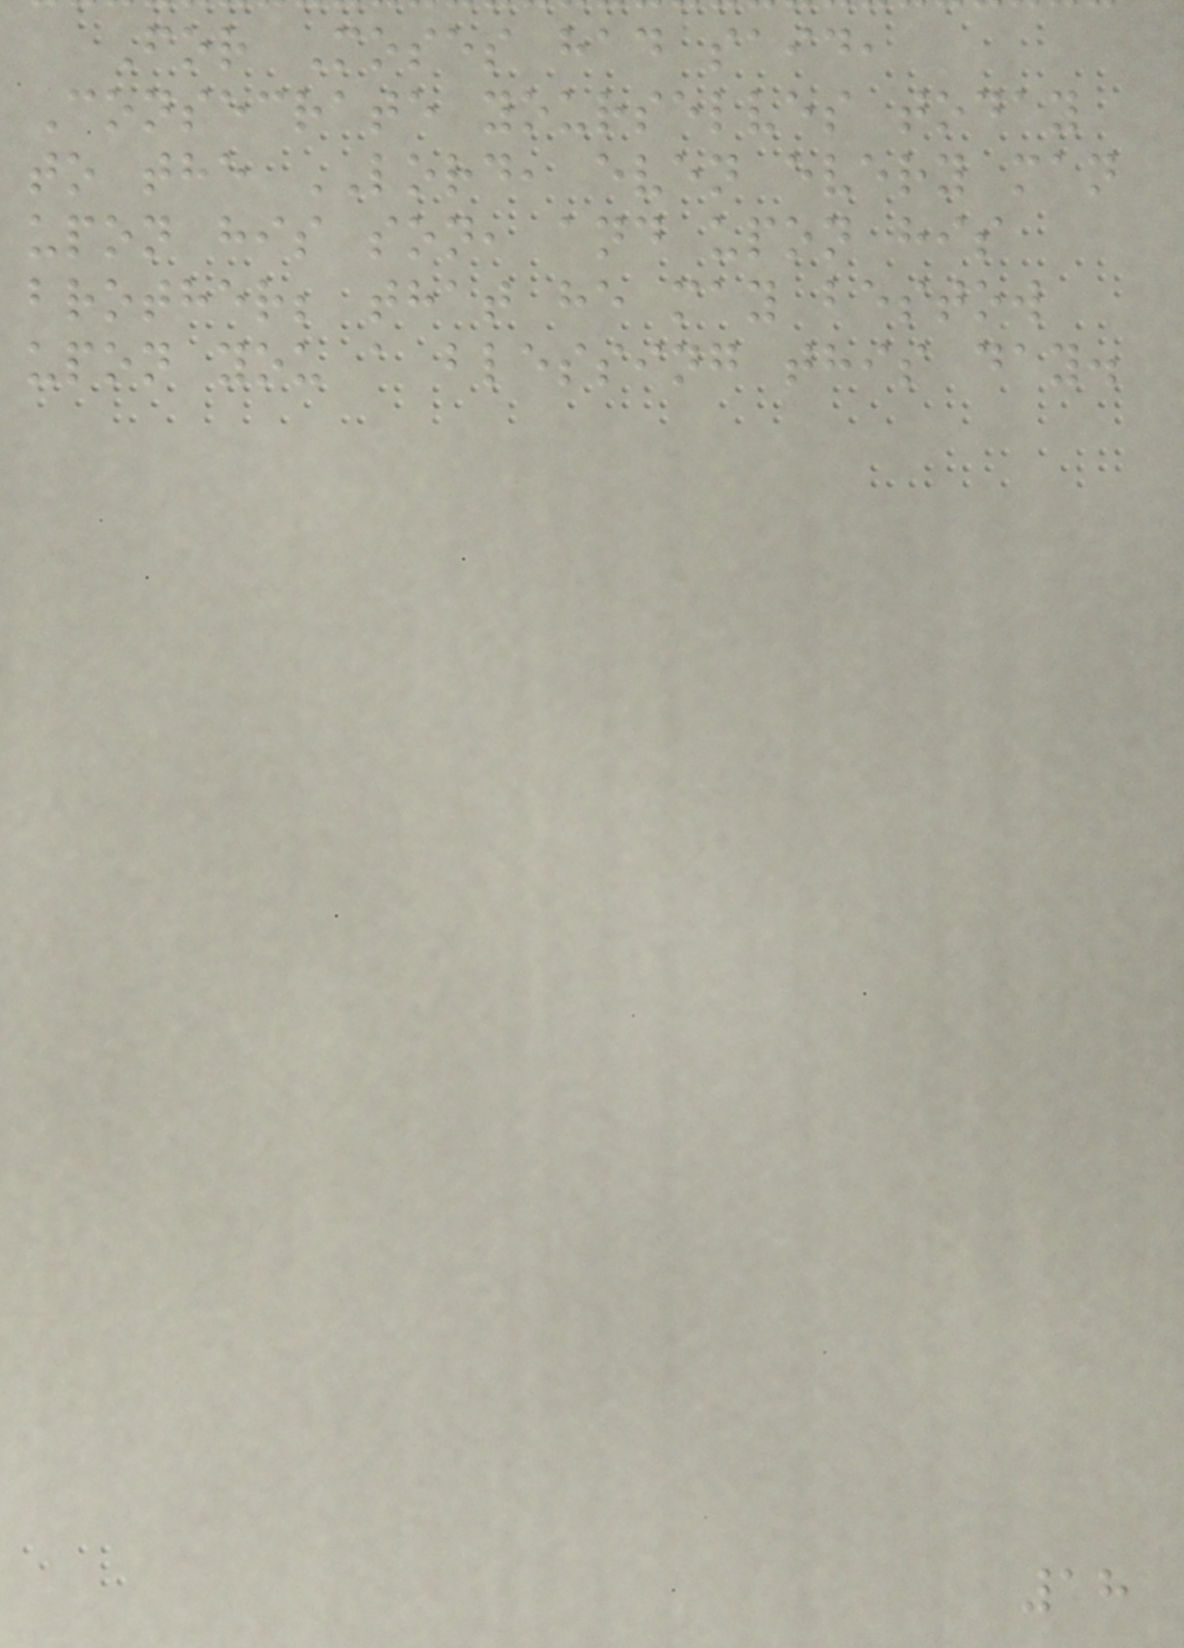For Moses had said,
Consecrate yourselves today
to the LORD, even every man
upon his son, and upon his
brother; that he may bestow
upon you a blessing this day.
18
